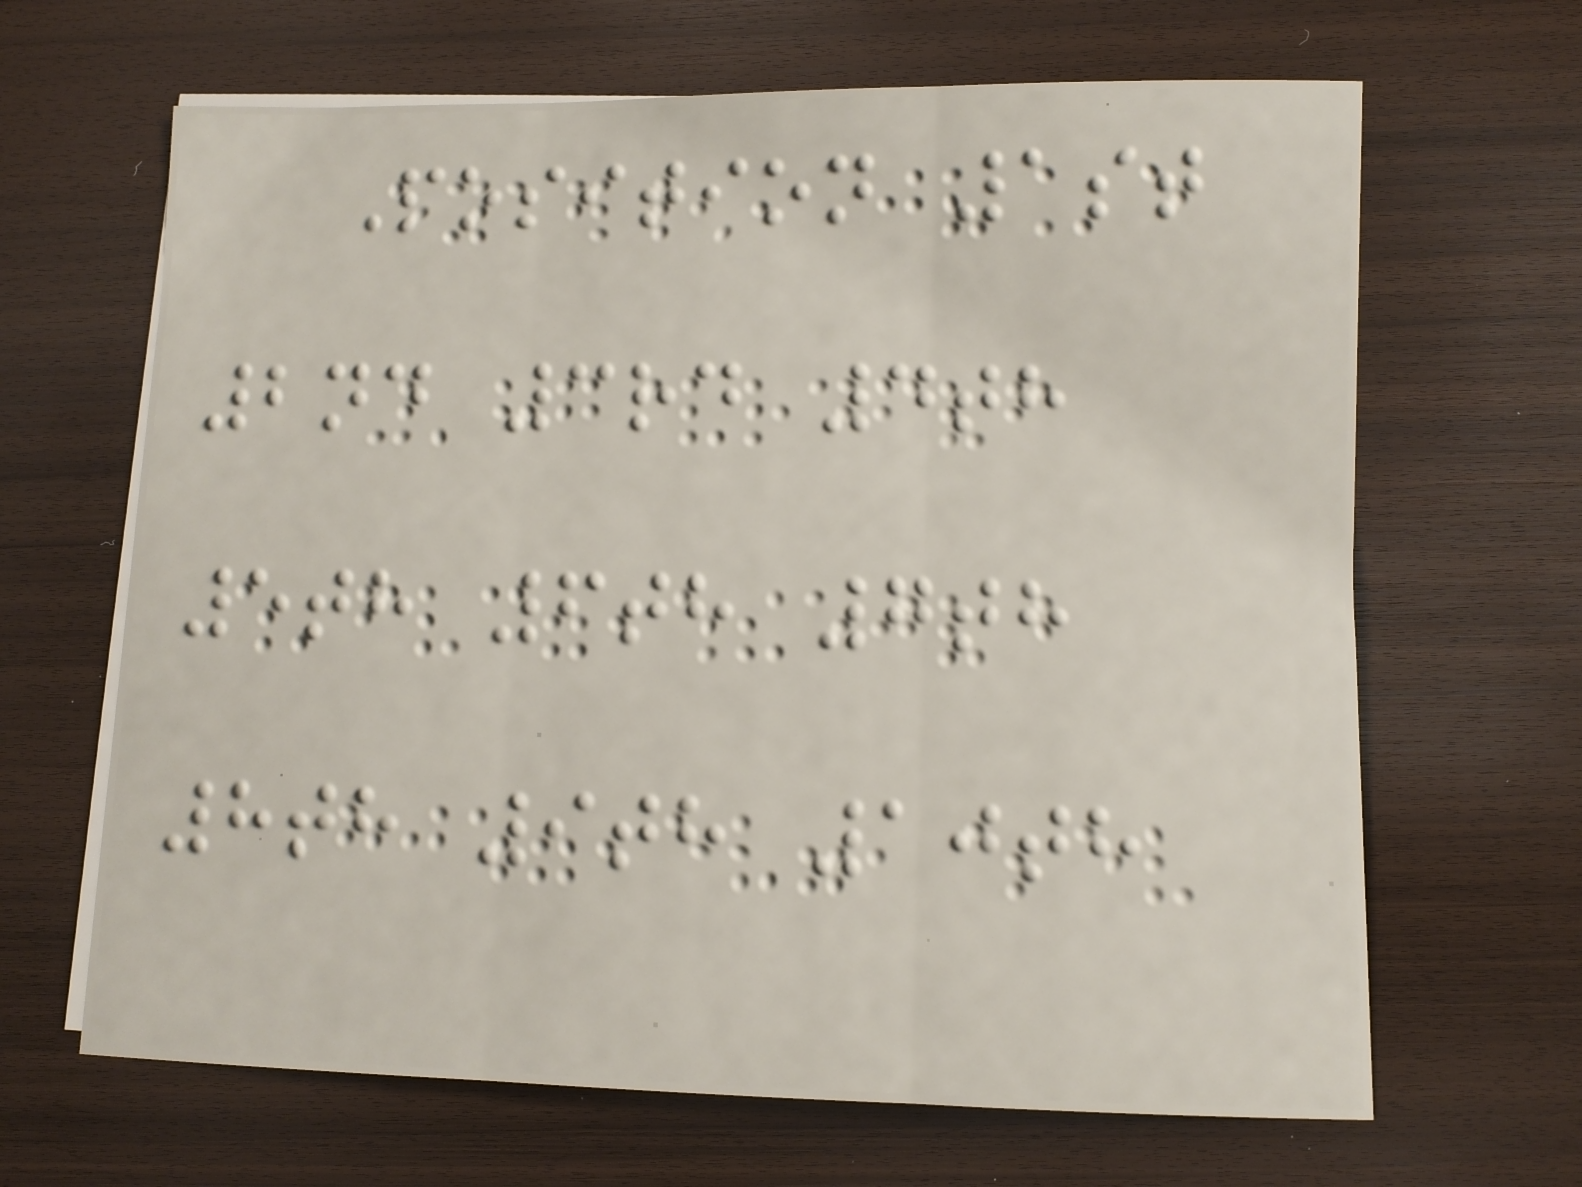Position 1st
2nd 3rd 4th
5th 6th 7th
8th 9th 10th
